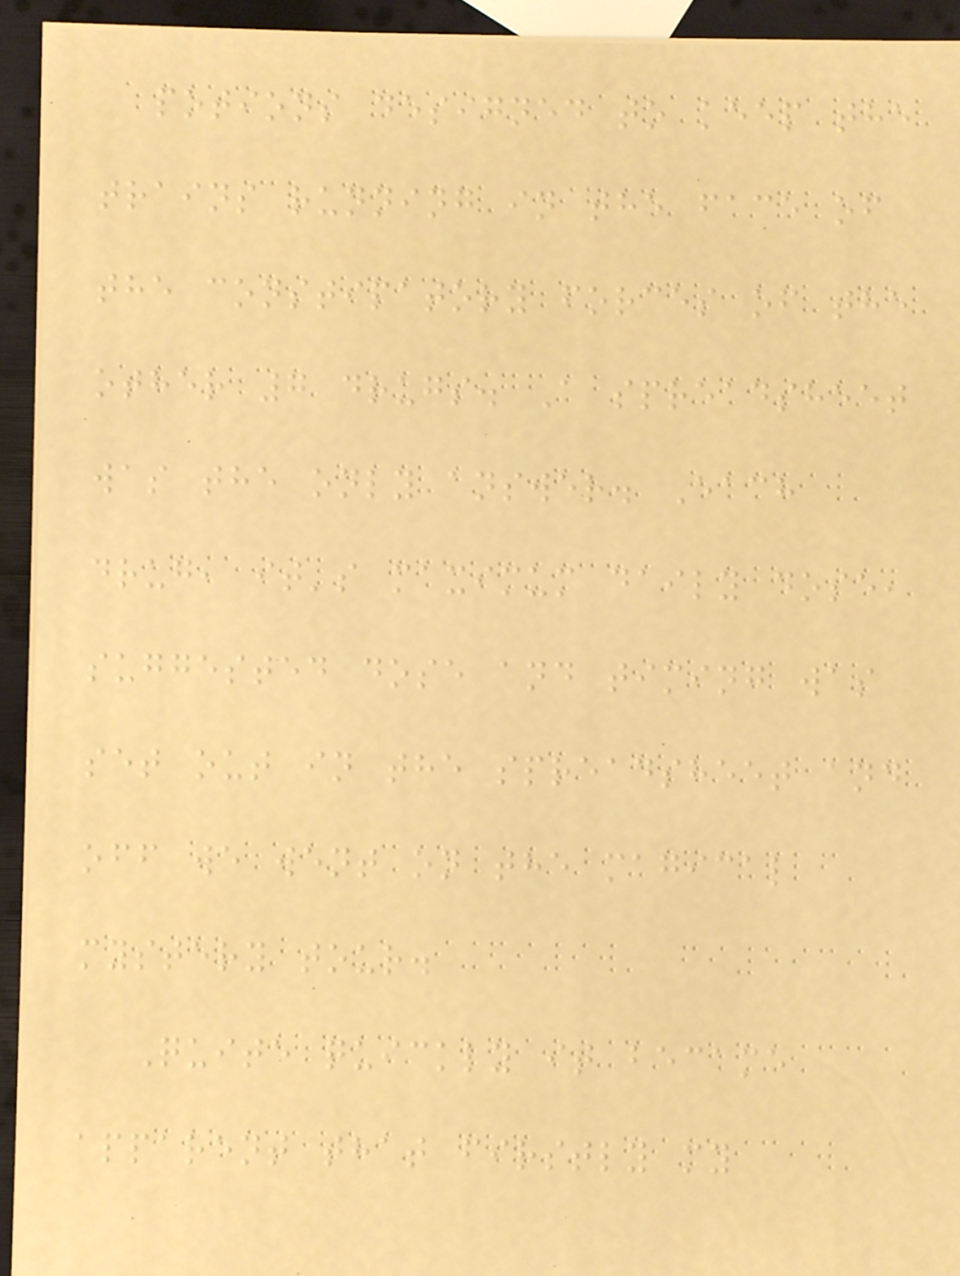potions designed to keep the
trains running in the face of
the constipatory forces of the
other 7 drugs. A spreadsheet
was the only answer. Each
drug, it's maximum daily dose,
suggested dose and timing was
set out in the spreadsheet and
off we went on the magical
mystery tour.
Quite quickly it became
apparent that firstly my
